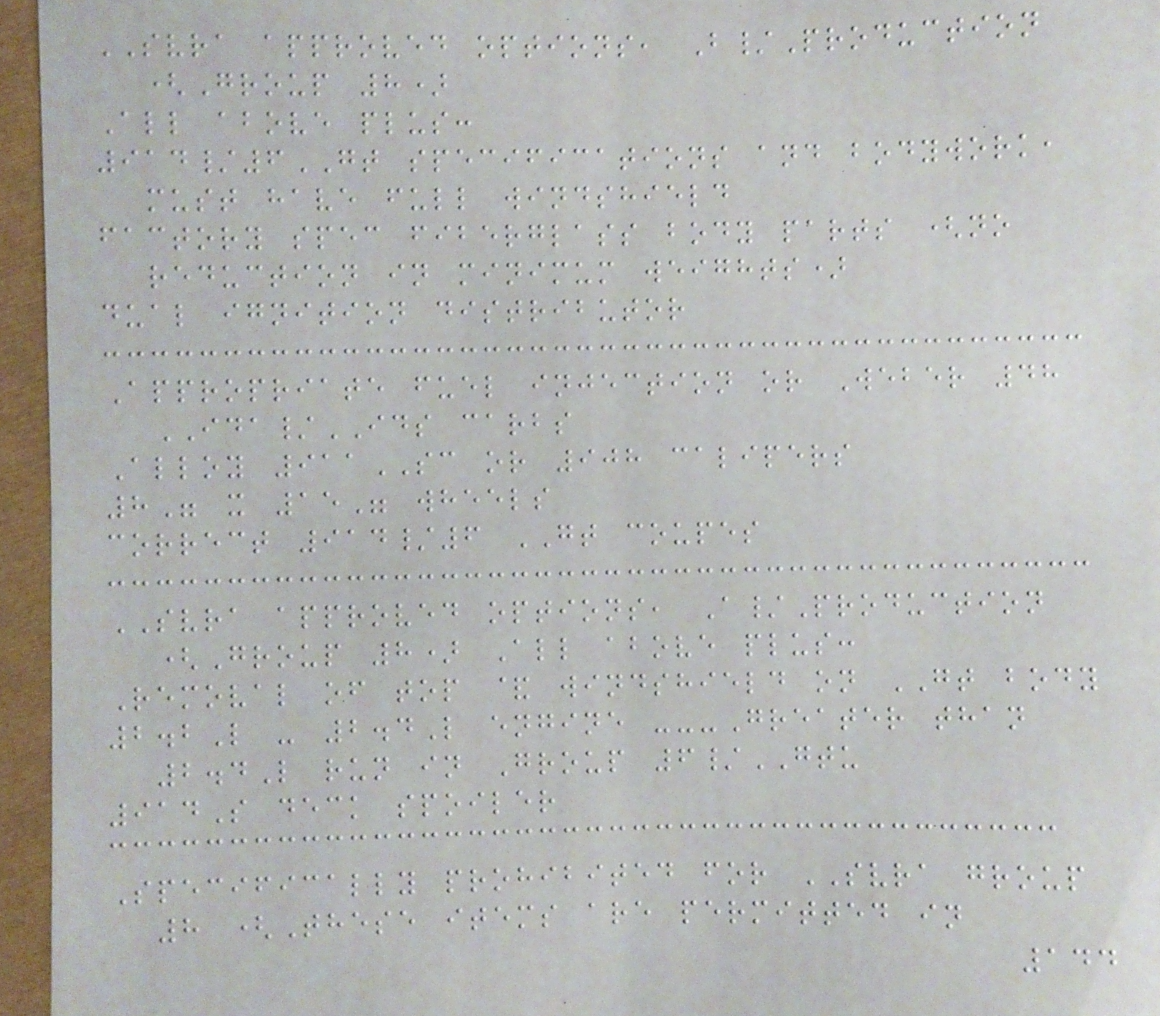SVRA approved options, B/Production
(Group 8)
All above plus:
914/6GT specifications and bodywork,
must have full windshield
factory spec fiberglass body parts (no
reduction in minimum weights)
dual ignition distributor
Appropriate fuel injection or Weber 48
IDA/IDS carbs
Alloy 911SC or 908 calipers
8" x 15" wheels
correct 914/6 GT coupes
SVRA approved options, A/Production
(Group 8) All above plus:
Removal of top & windshield on GT body
2.2L - 2.4L engine ---Greater than
2.4L run in Group 6/GTU
914S deck spoiler
Specifically prohibited for SVRA group
8 (These items are permitted in
144
